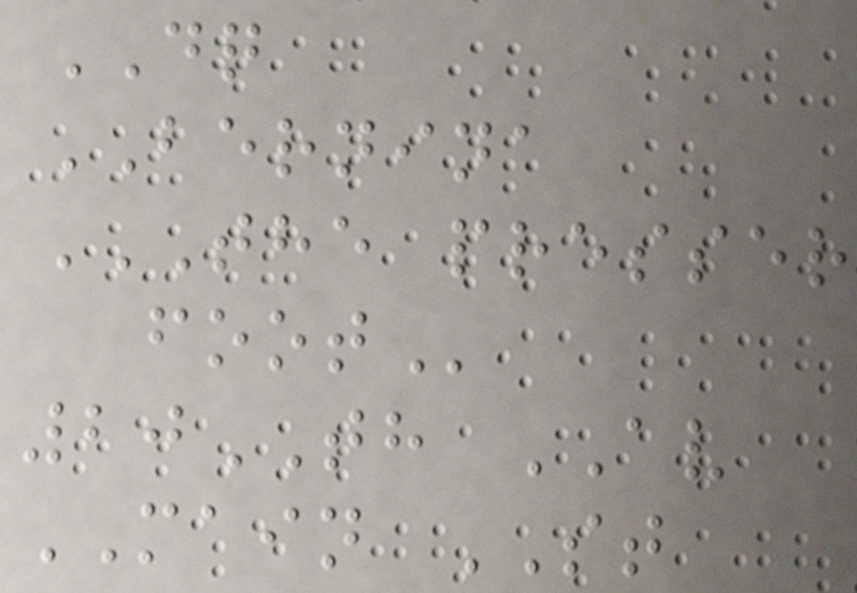DQ
BERNINA
THE PRESSER
FOOT
20TH AV
MAIN ST
